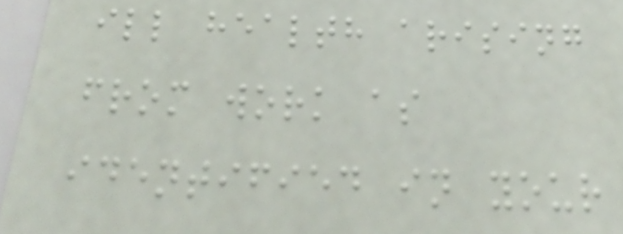ill health arising
from work as
identified in your
